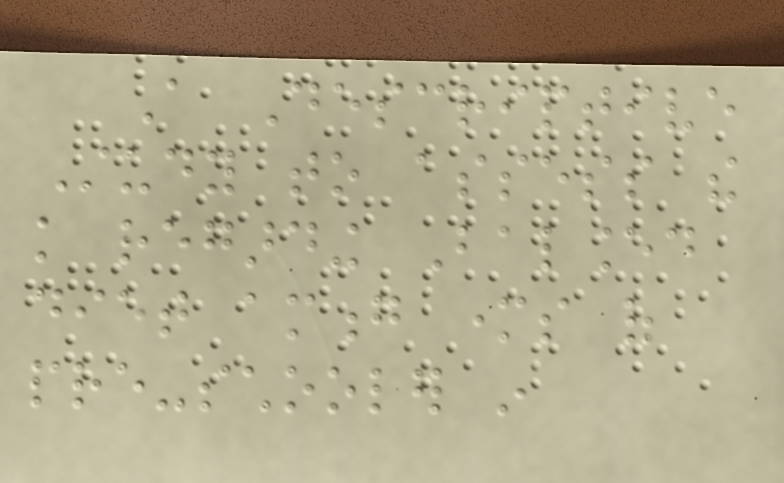A Descriptive
Study to assess the
knowledge regarding Balanced
diet among mothers of
pre-schooler in
